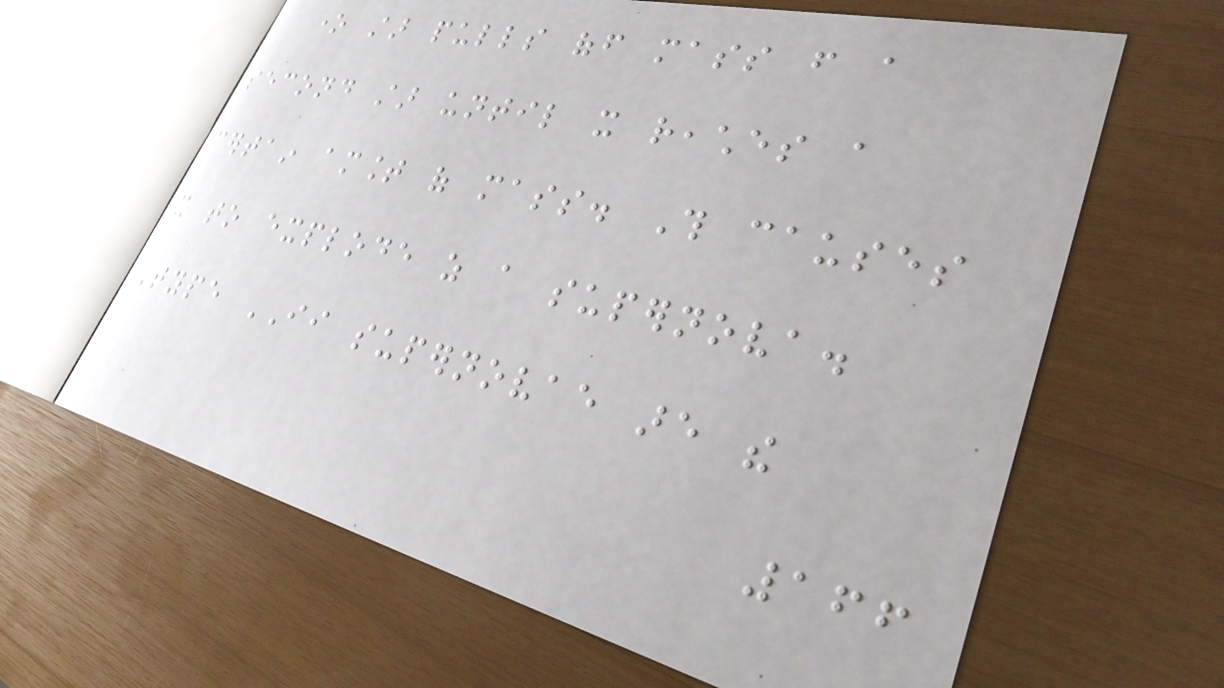one star pulls off mass from a
second star until it reaches a
certain amount of mass. This causes
it to explode as a supernova.
Type II supernovae are the
166
